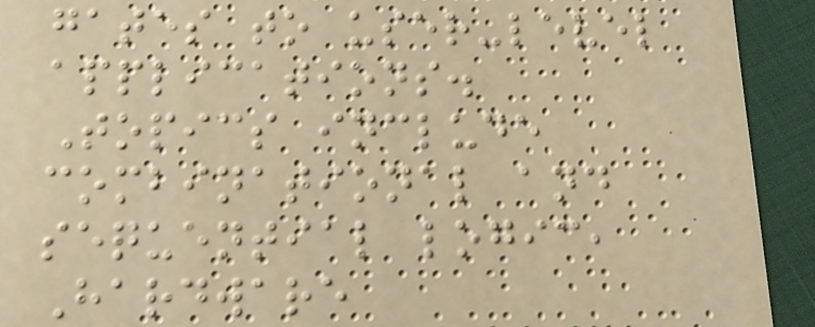gates to user-level
applications.
Topics include
combinational and
sequential logic,
Hardware
